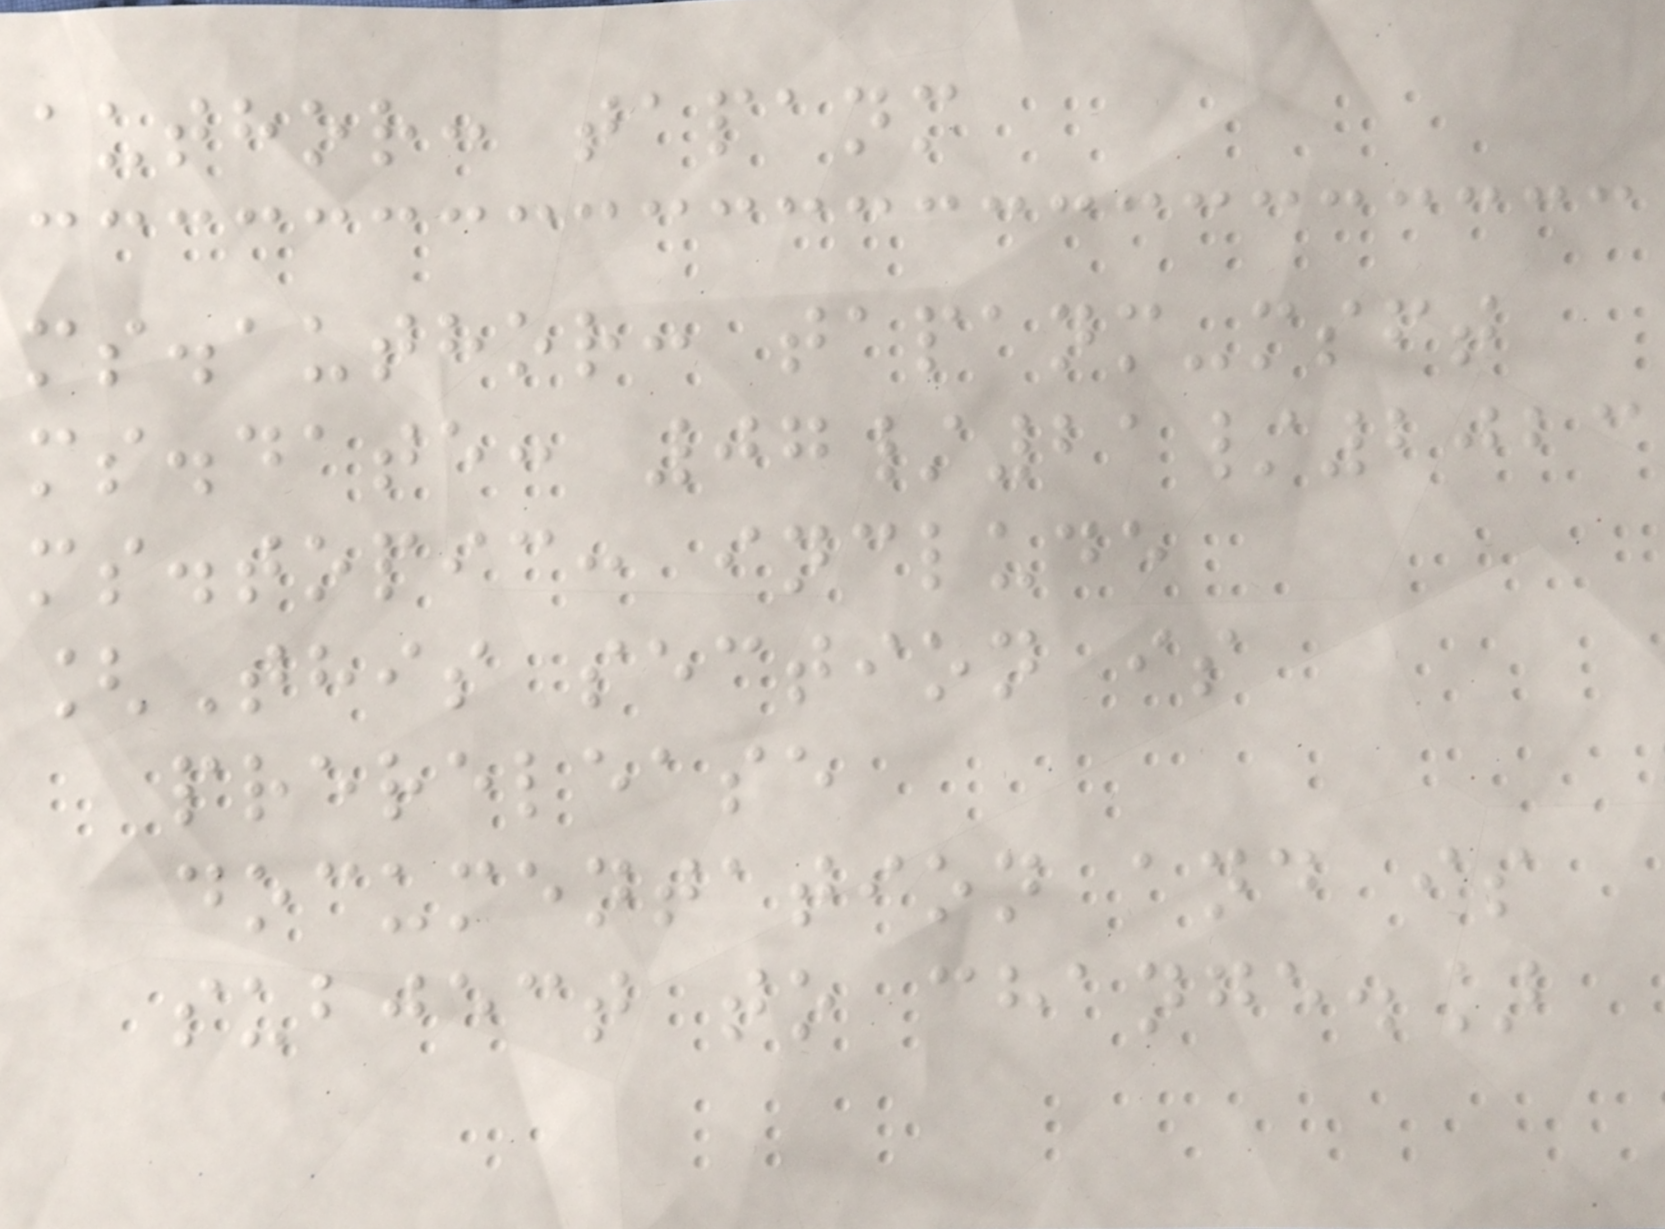author: tapanm
ms.author: tapanm-msft
ms.date: 07/21/2023
ms.topic: include
[This section is
prerelease
documentation and is
subject to change.]
